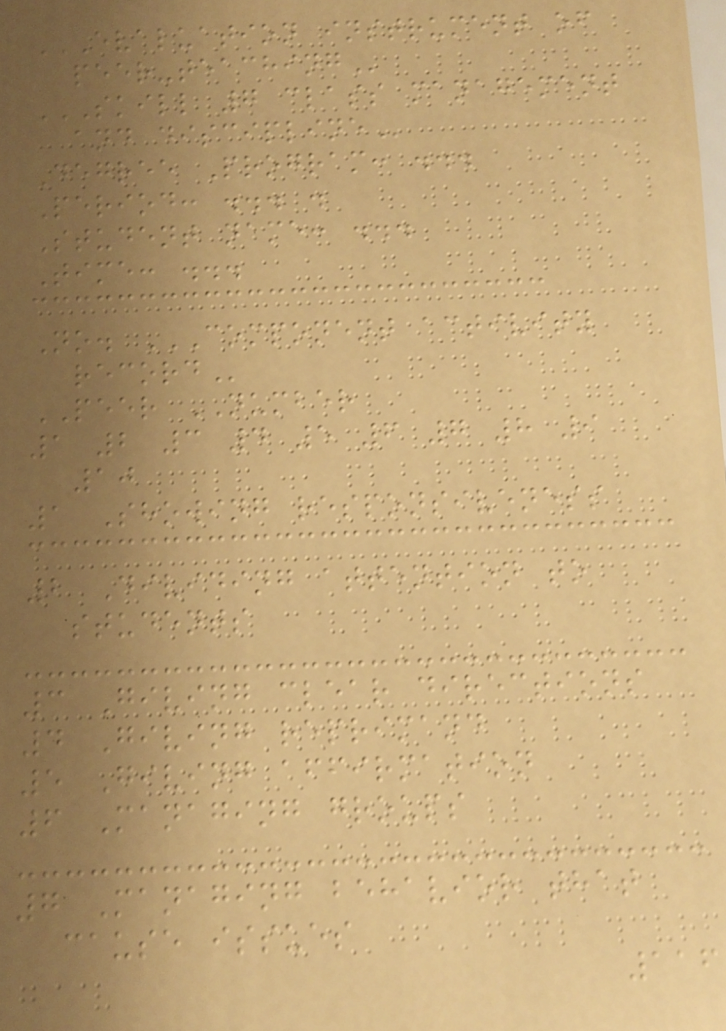EVALUATION INSTRUMENT OF
PEER-TEACHING
SKILL 7 CLASS MANAGEMENT
AND DISCIPLINE
Degree Program: ...
Period: ... .
Student name: ...
Time: ...
No. COMPONENT ACTIVITY
RECORD
PEER NUMBER
1 2 3 4 5 6 7 8 9
10
1 Showing responsiveness
2 Dividing attention to
students
3 Giving clear directions
4 Giving reprimand
5 Giving affirmation
6 Managing groups
7 Managing behavior that
cause issues
116
